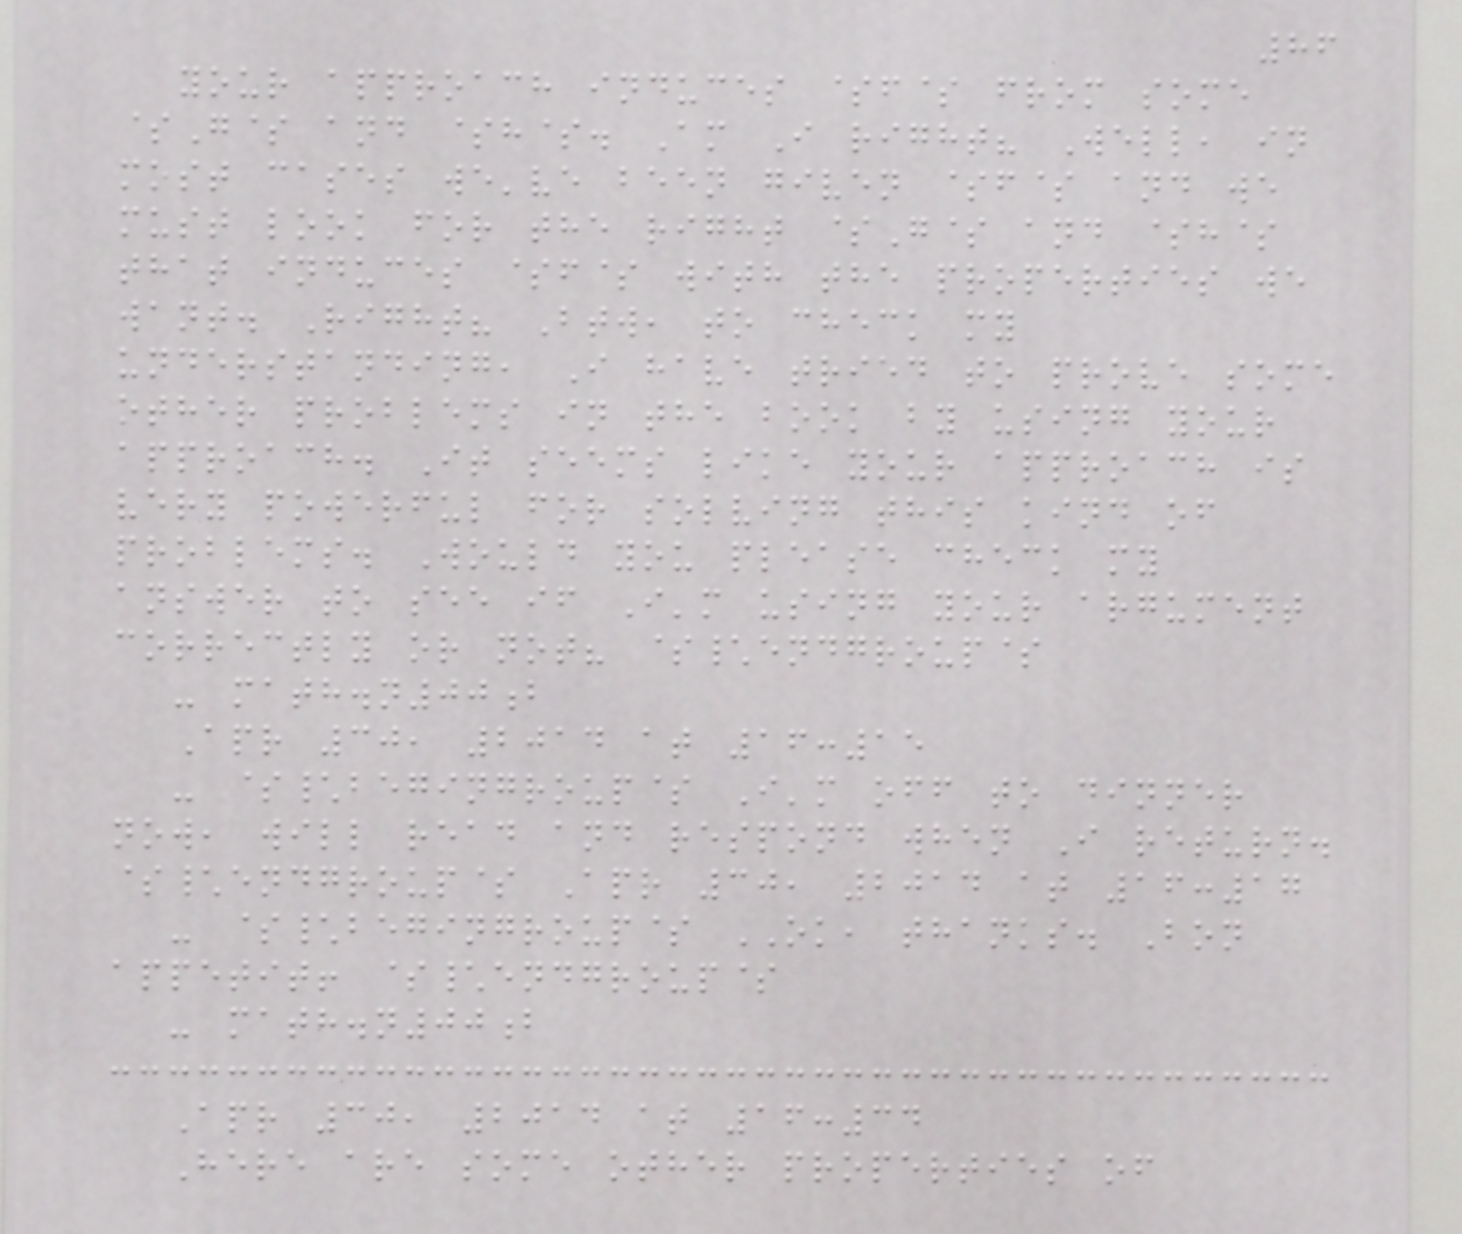86
your approach induces $f$ from some
$G$ and $h$. Am I right? Well, in
most cases we've been given $f$ and we
must look for the right $G$ and $h$
that induces $f$ with the properties we
want. Right? Btw, to check my
understanding, I have tried to prove some
other problems in the book by using your
approach. It seems like your approach is
very powerful for solving this kind of
problems. Would you please check my
answer to see if I'm using your argument
correctly or not? $\endgroup$
- math.n00b
Apr 30, 2014 at 16:15
- $\begingroup$ I'm off to dinner
now, will read and respond when I return.
$\endgroup$ Apr 30, 2014 at 16:17
- $\begingroup$ OK, thanks. Bon
appetit! $\endgroup$
- math.n00b
Apr 30, 2014 at 16:34
Here are some other properties of
